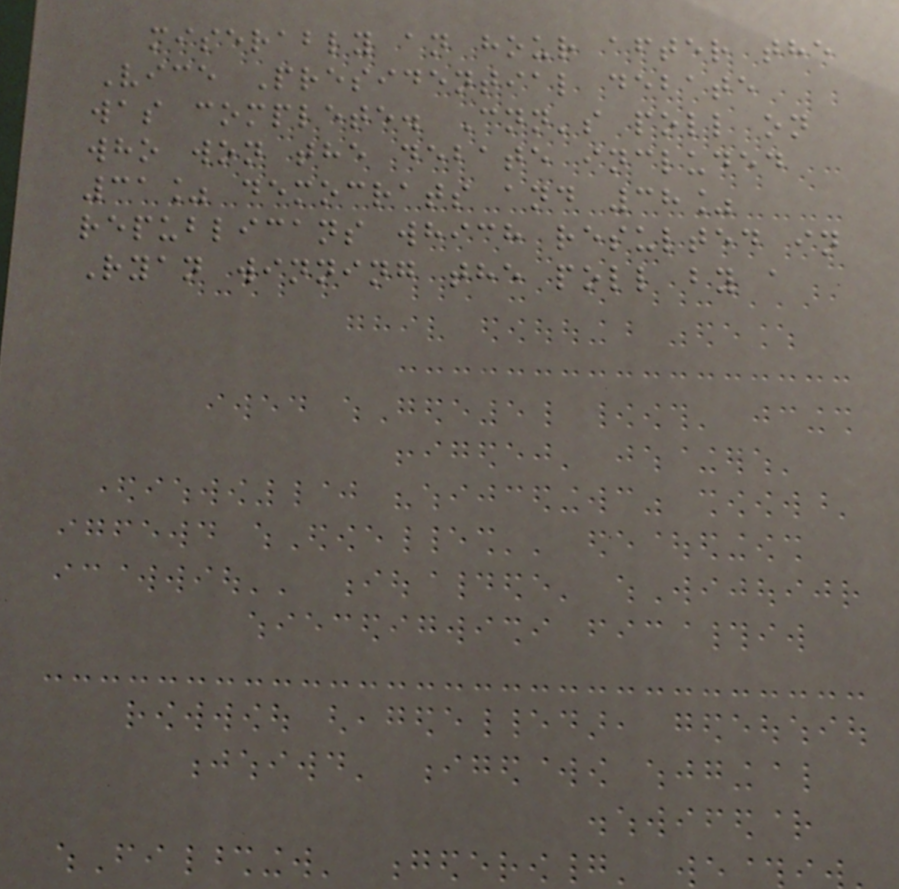miserably an hour after the
Vice Presidential debate
was complete. Cnn's poll on
who won the debate included
31% democrats and 38%
republicans which resulted in
Ryan winning the poll by a
